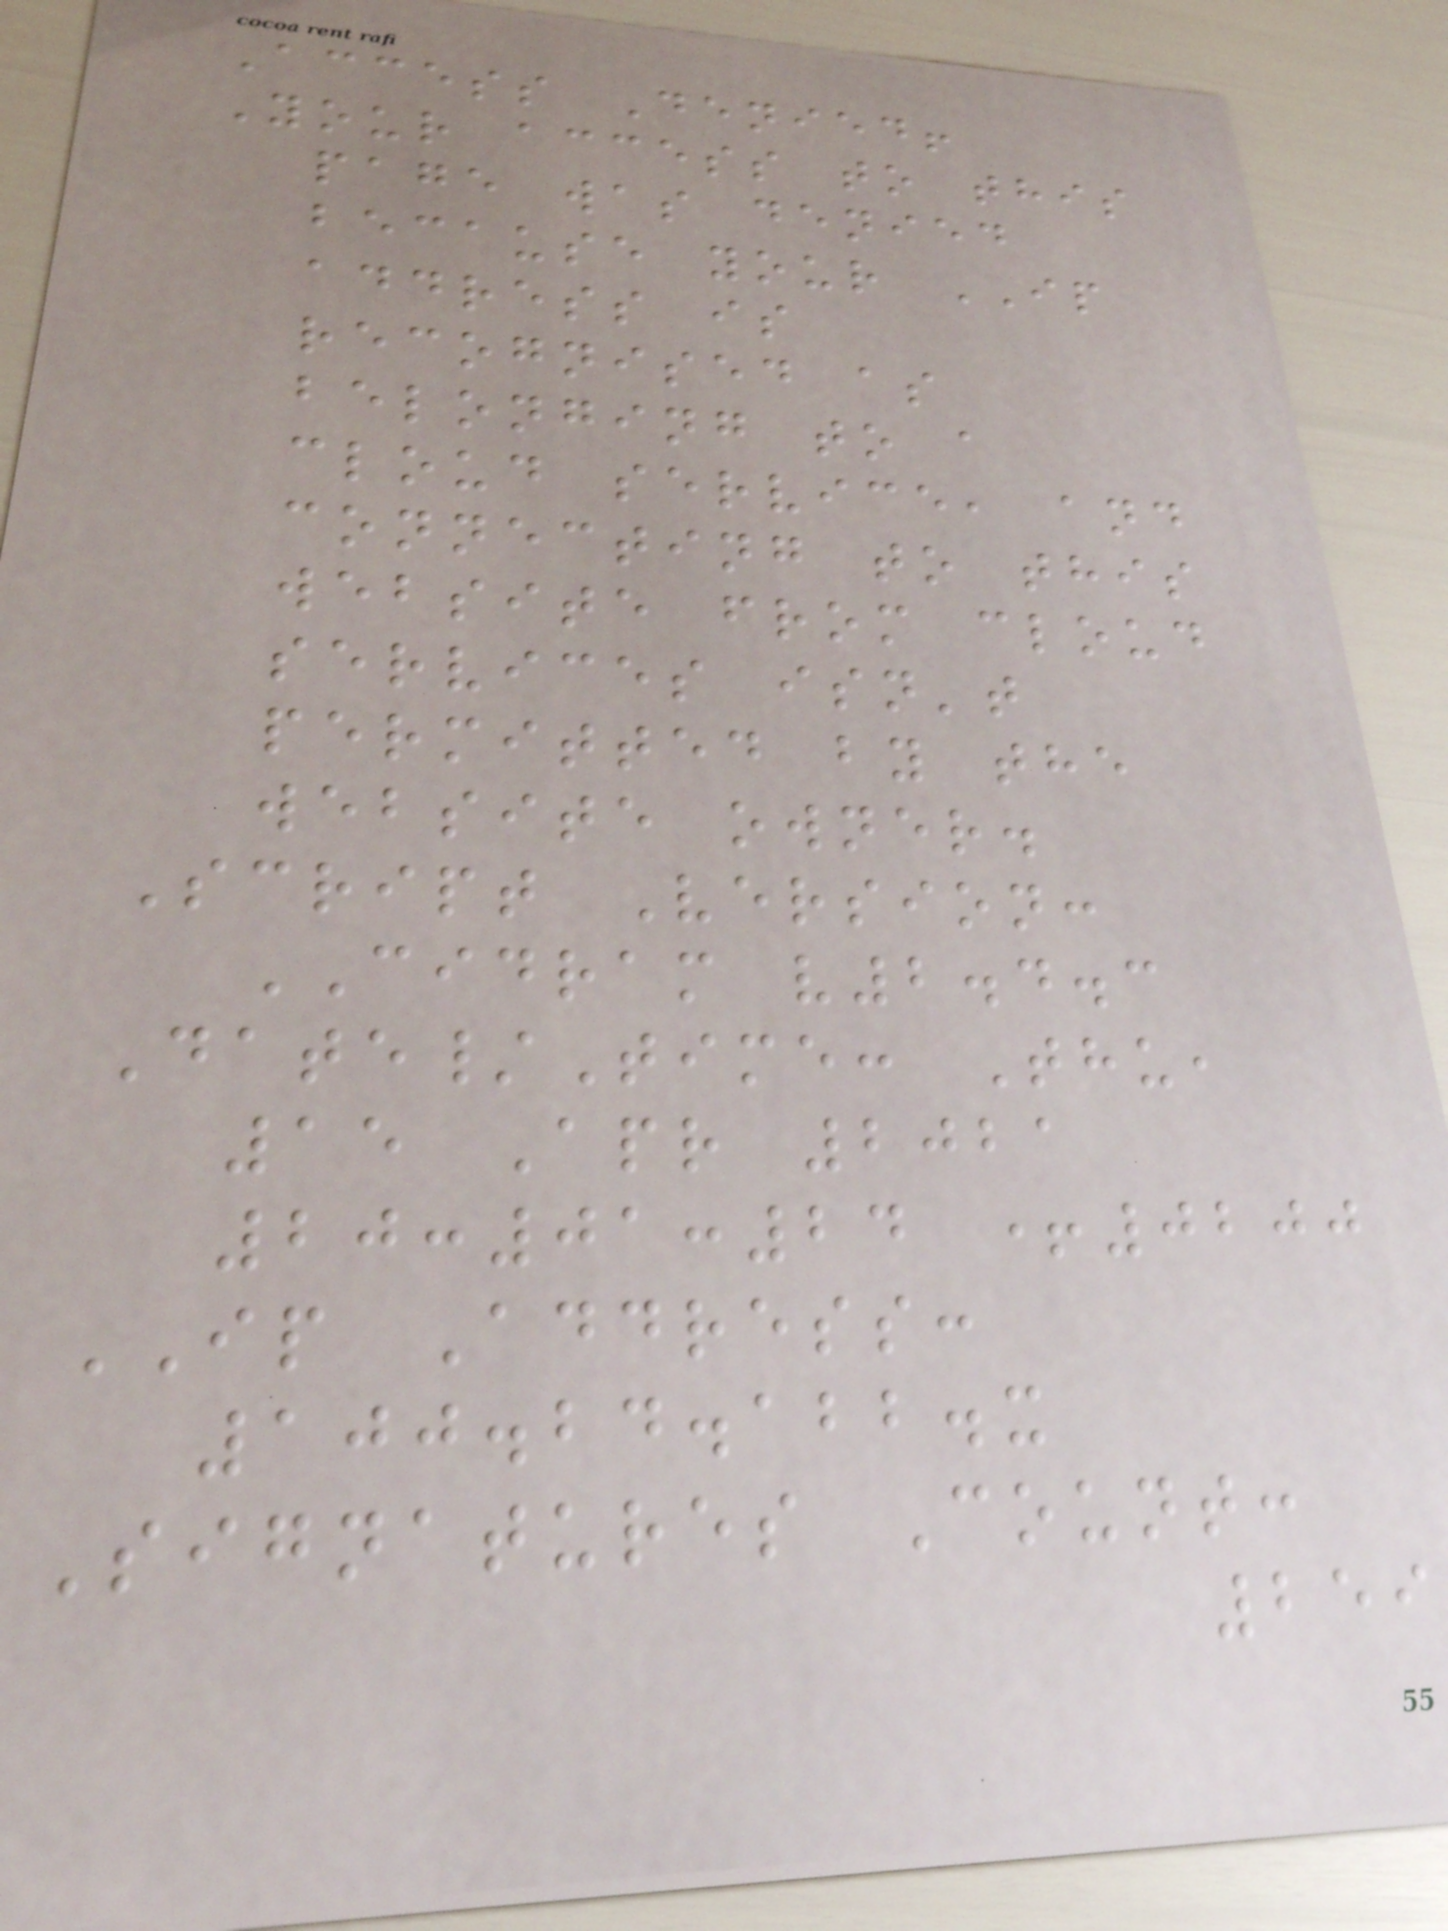Access Denied!
Your access to this
page was denied
because your IP
address is
recognised as
belonging to a
cloud service, and
connecting to this
website from cloud
services isn't
permitted by the
website owner.
Script Version:
CIDRAM v2.4.3
Date/Time: Thu,
15 Apr 2021
20:01:24 +0200
IP Address:
100.24.122.x
Signatures Count:
259
